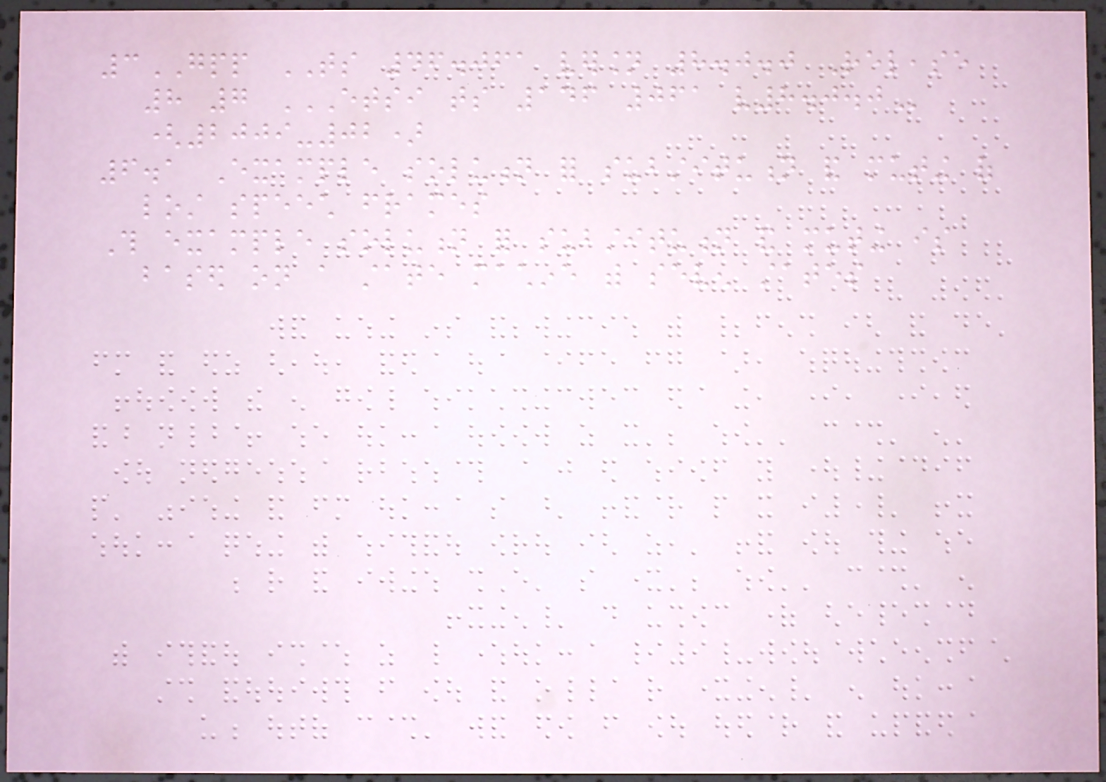3GPP TS 46.061 version 8.0.0 Release
8 7 ETSI TS 146 061 V8.0.0
(2009-02)
6.1 Example solution for substitution and muting of
lost speech frames
This example solution for substitution and muting is
based on a state machine with seven states
